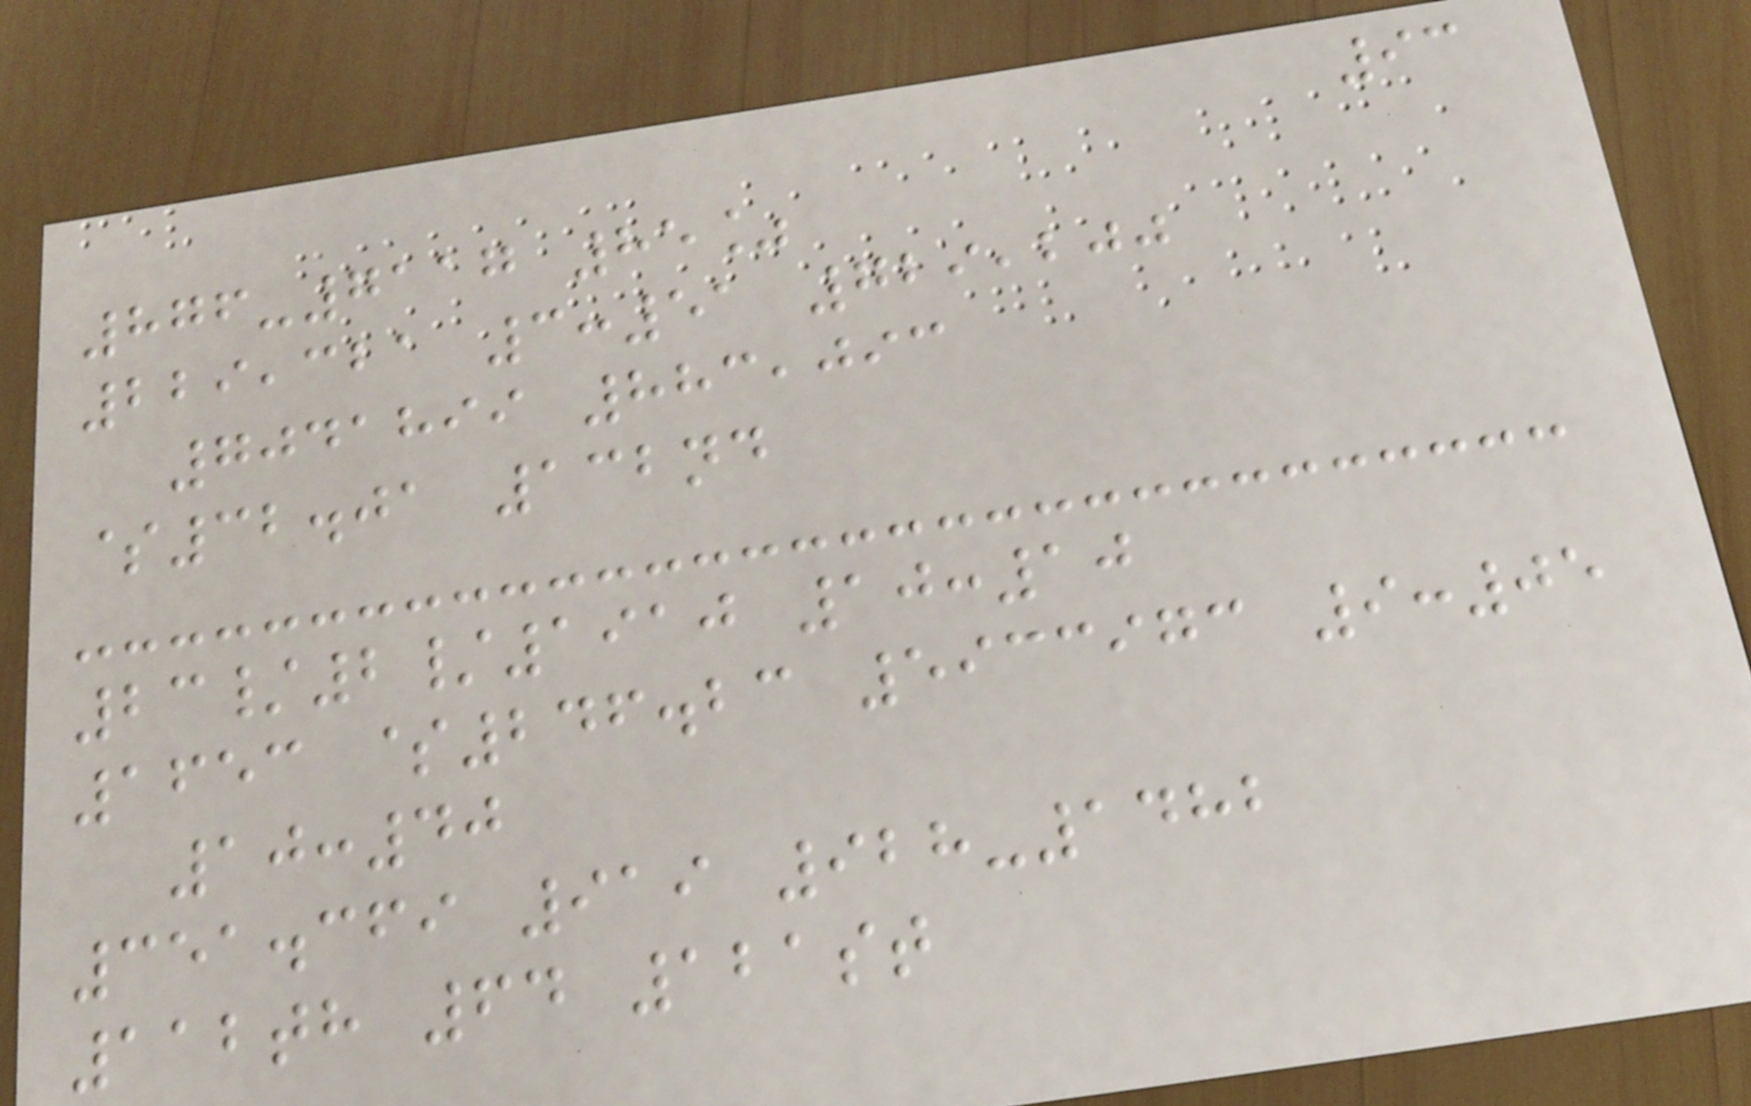93
876-7117 85%
229,321 3:51 729,200
7041899 883,093
$32.01 132nd
23/2/1910 10:10
1653 $246.23 5933973 9:05
10:40
351.369 919 928-1482
112th 64 121st
